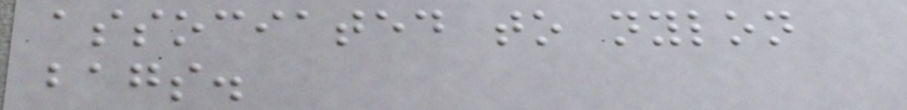associated to nylon
bags.
